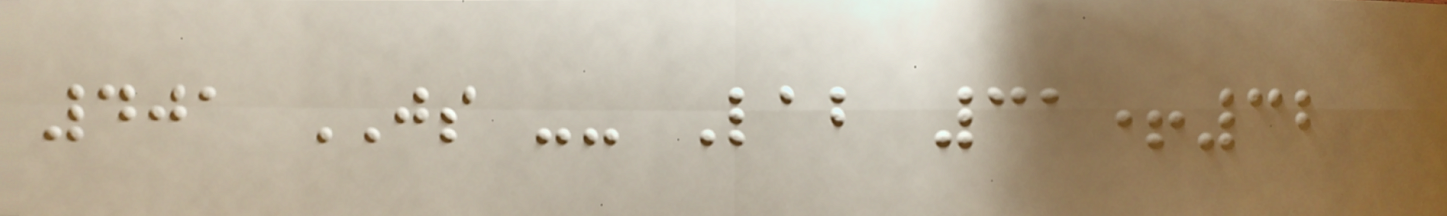401 JS -- Lab 31+32
